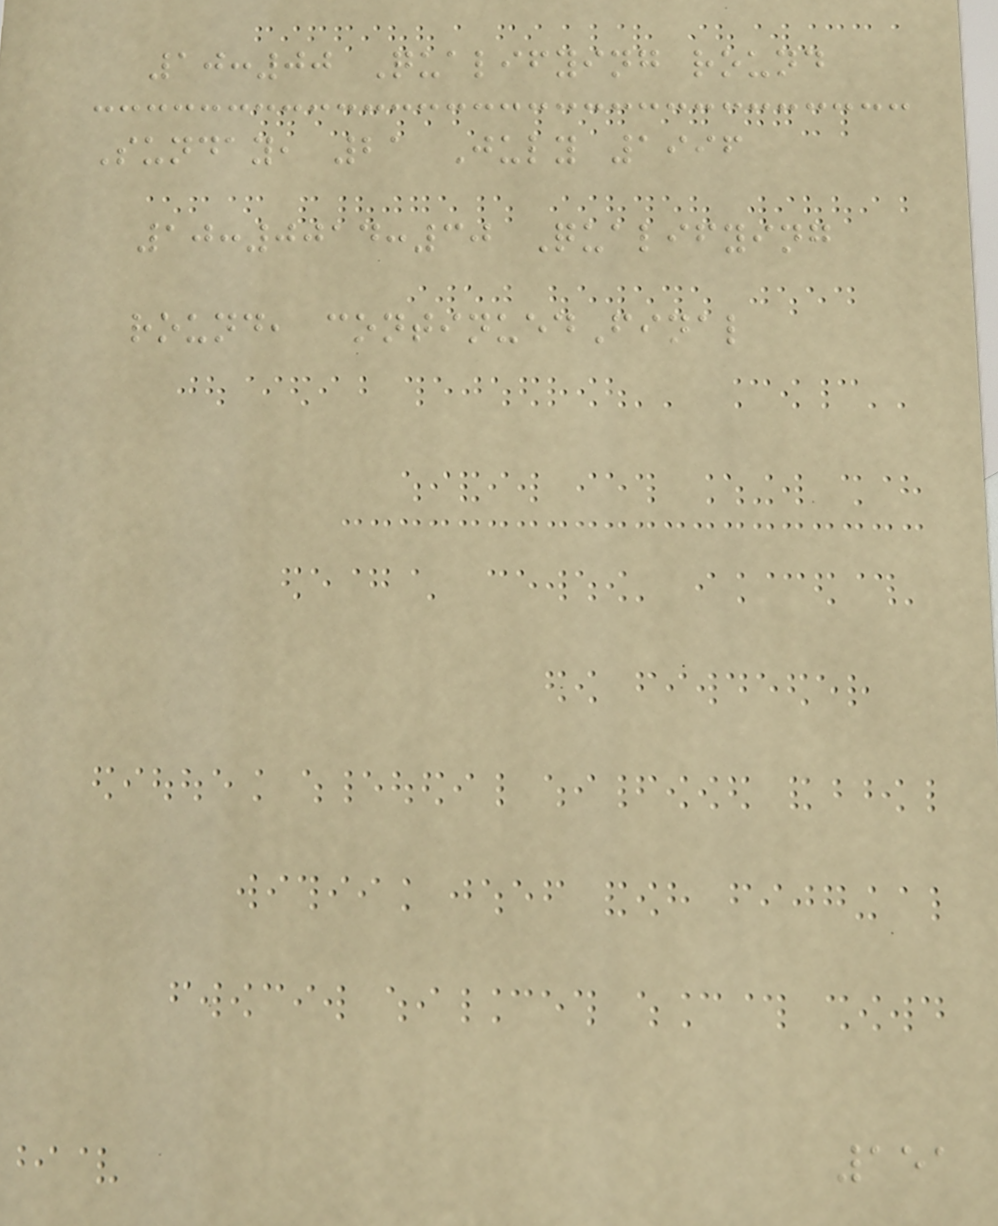10:00 Qualifying round
Sunday, 21 July 1996
10:0014:30 Qualifying
round, continuedFinal
151
